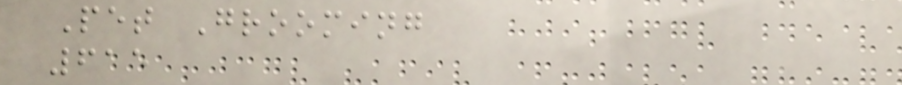Pet Grooming
615
